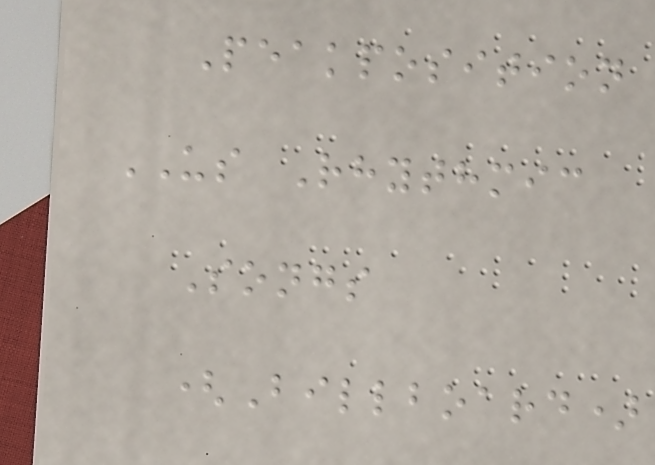Peakposition
US Rhythmic
Songs
(Billboard)
